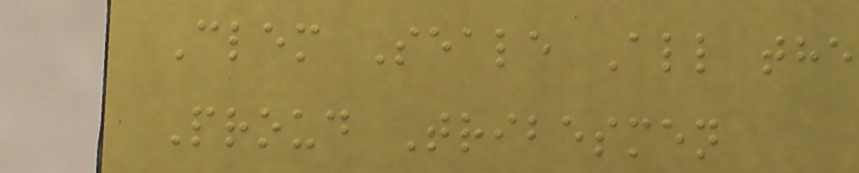Clem Seale All the
Proud Tribesmen
